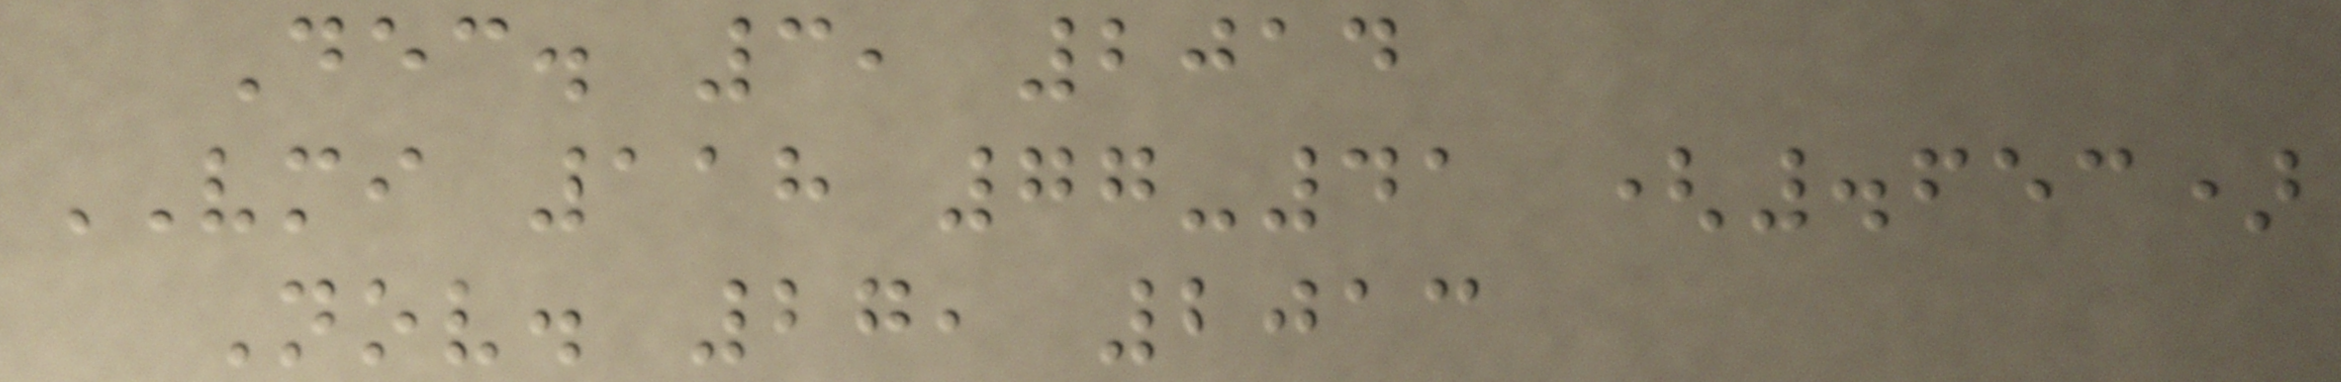Dec. 3, 2014
VMI 118 77-41 (.653)
Nov. 27, 2013
